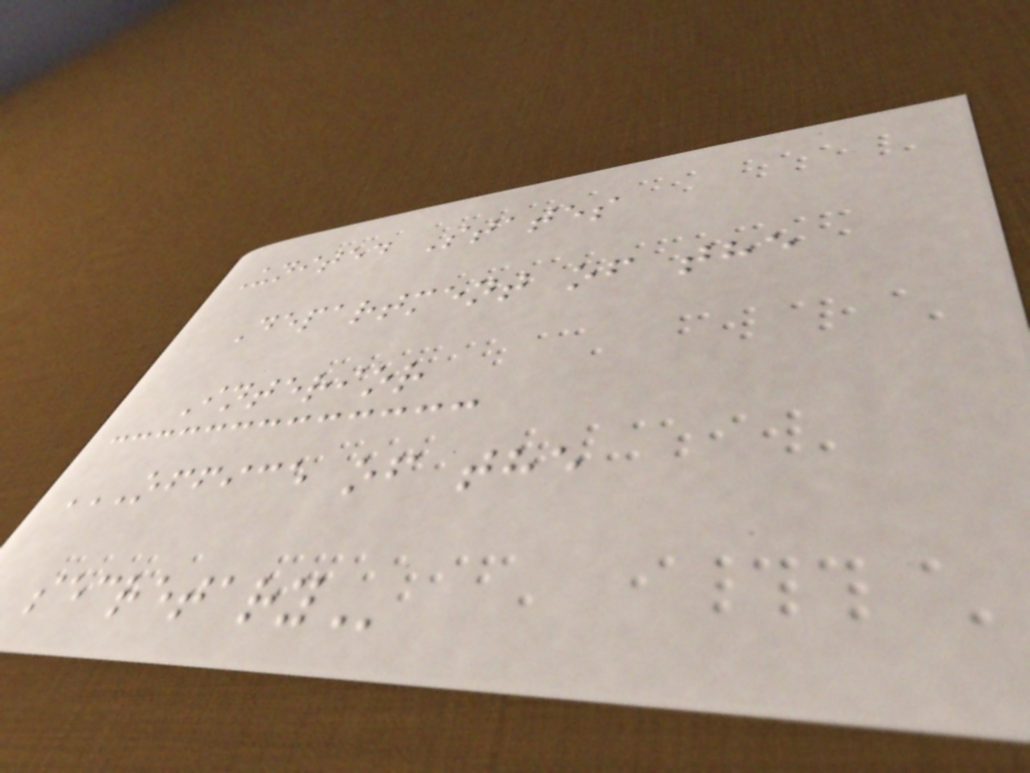United States
Department of the
Interior
OFFICE OF THE
SECRETARY
